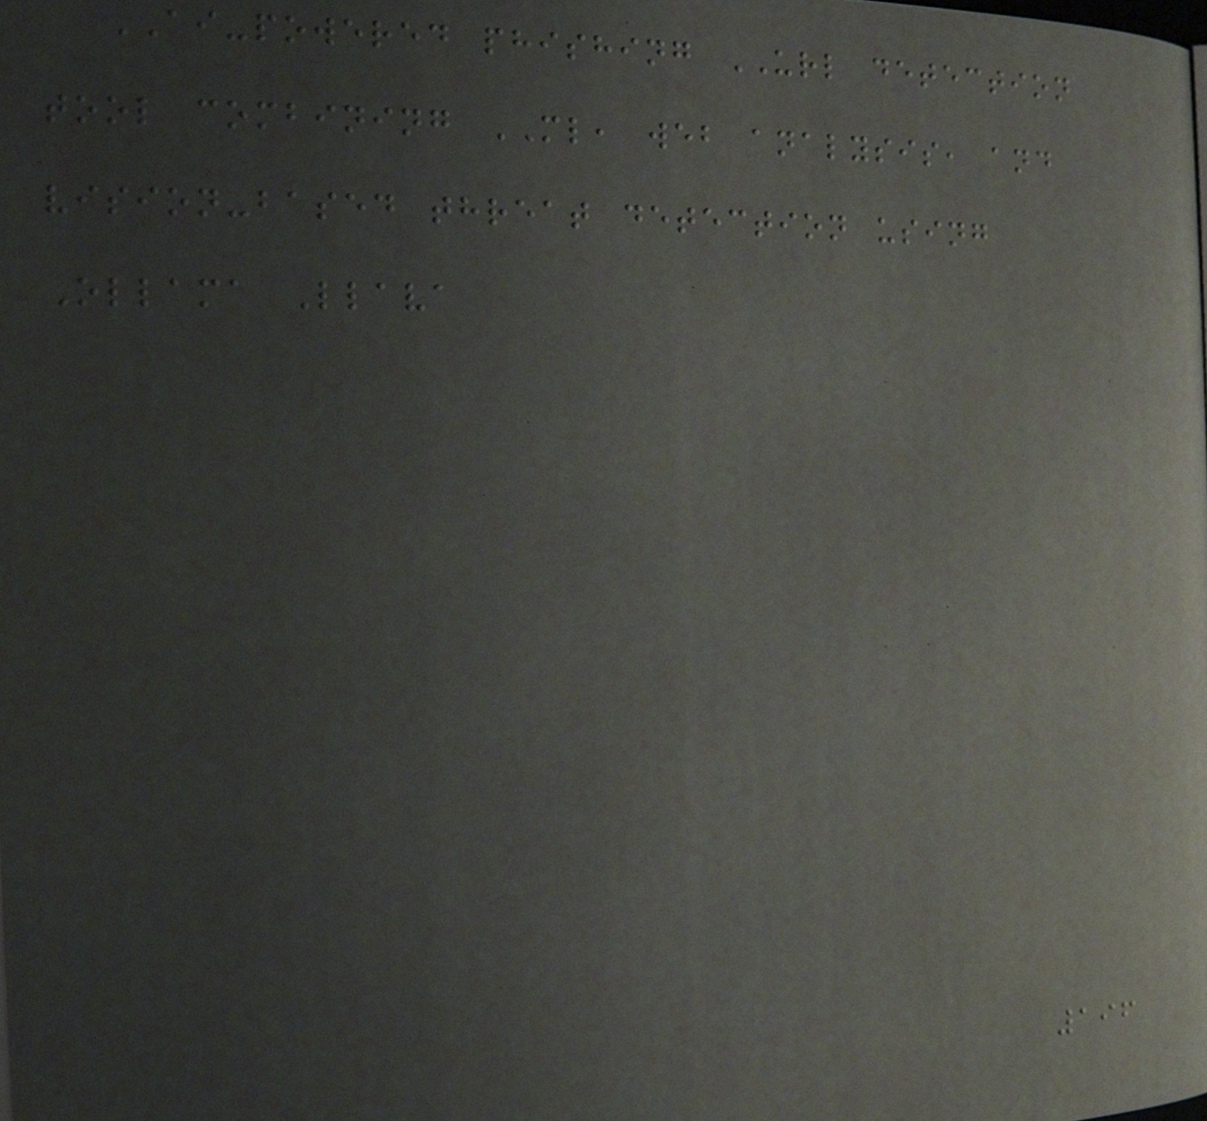AI-powered phishing URL detection
tool combining ML, web analysis, and
vision-based threat detection using
Ollama Llava
196
